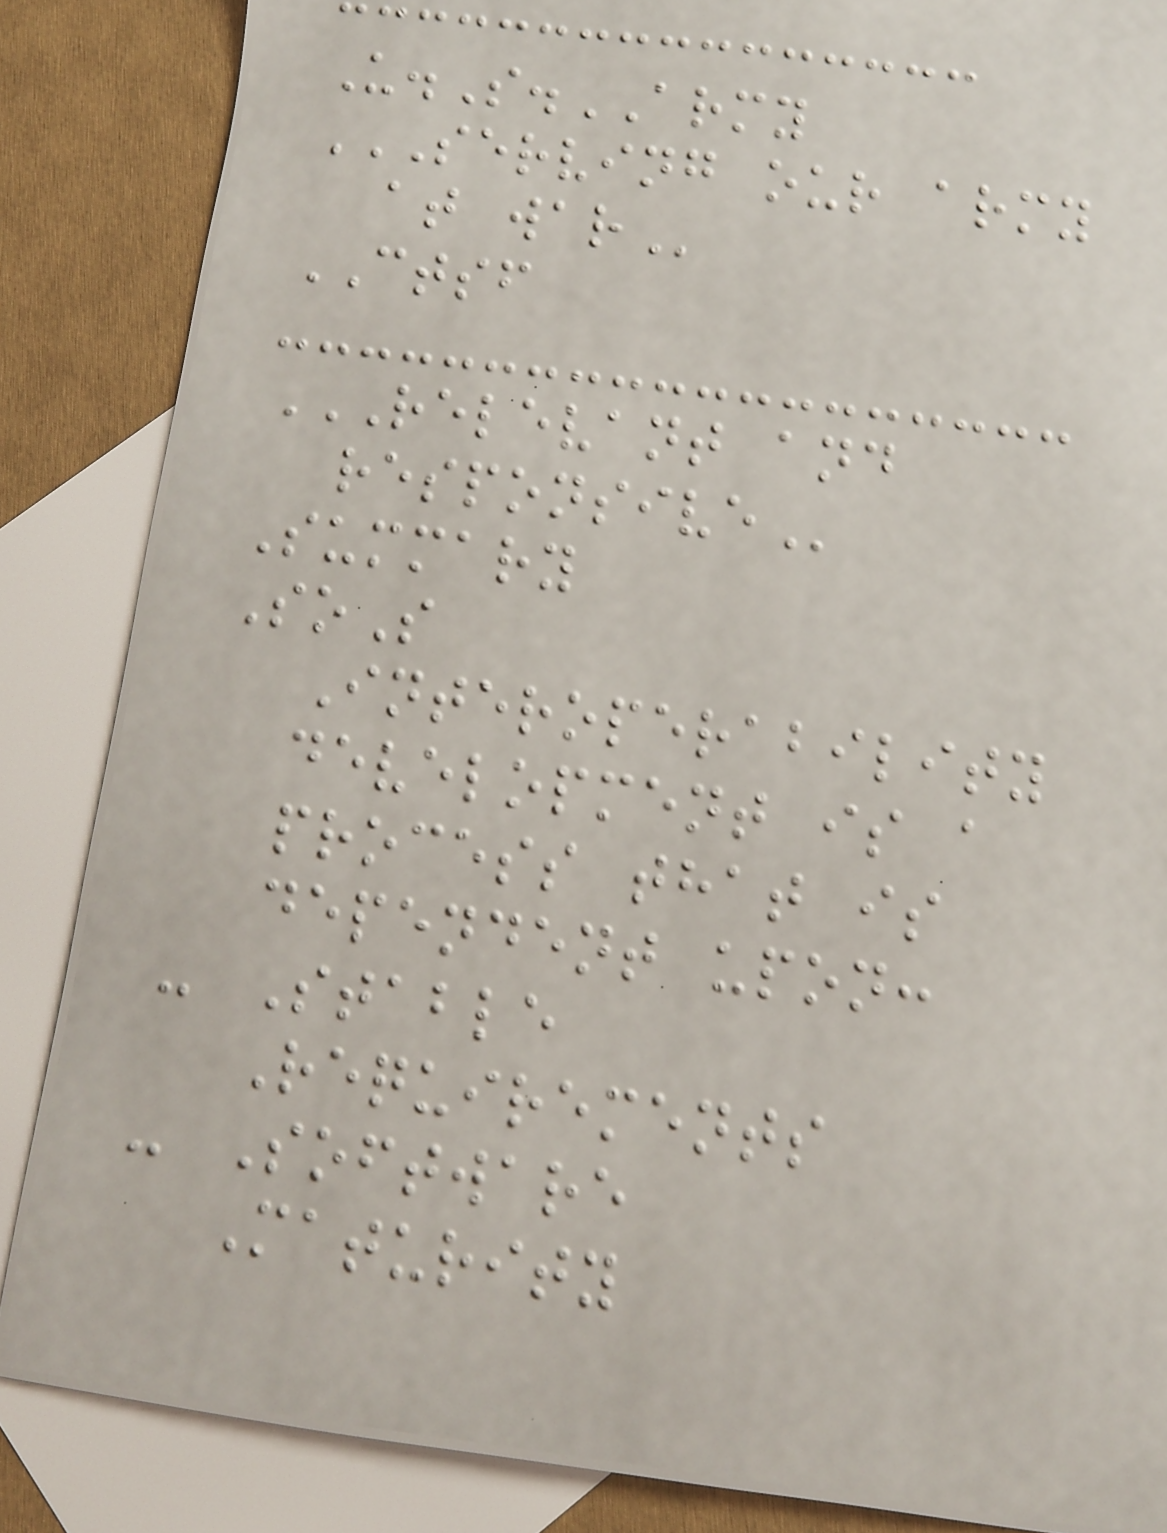U.S.ARMY
SERVING OUR ARMY
AT WAR
CTSF
RELEVANT AND
RESPONSIVE
Summary
SoS
Interoperability
development is a
process that is
dependent upon:
- Stable
Requirements
- Software
Maturity
